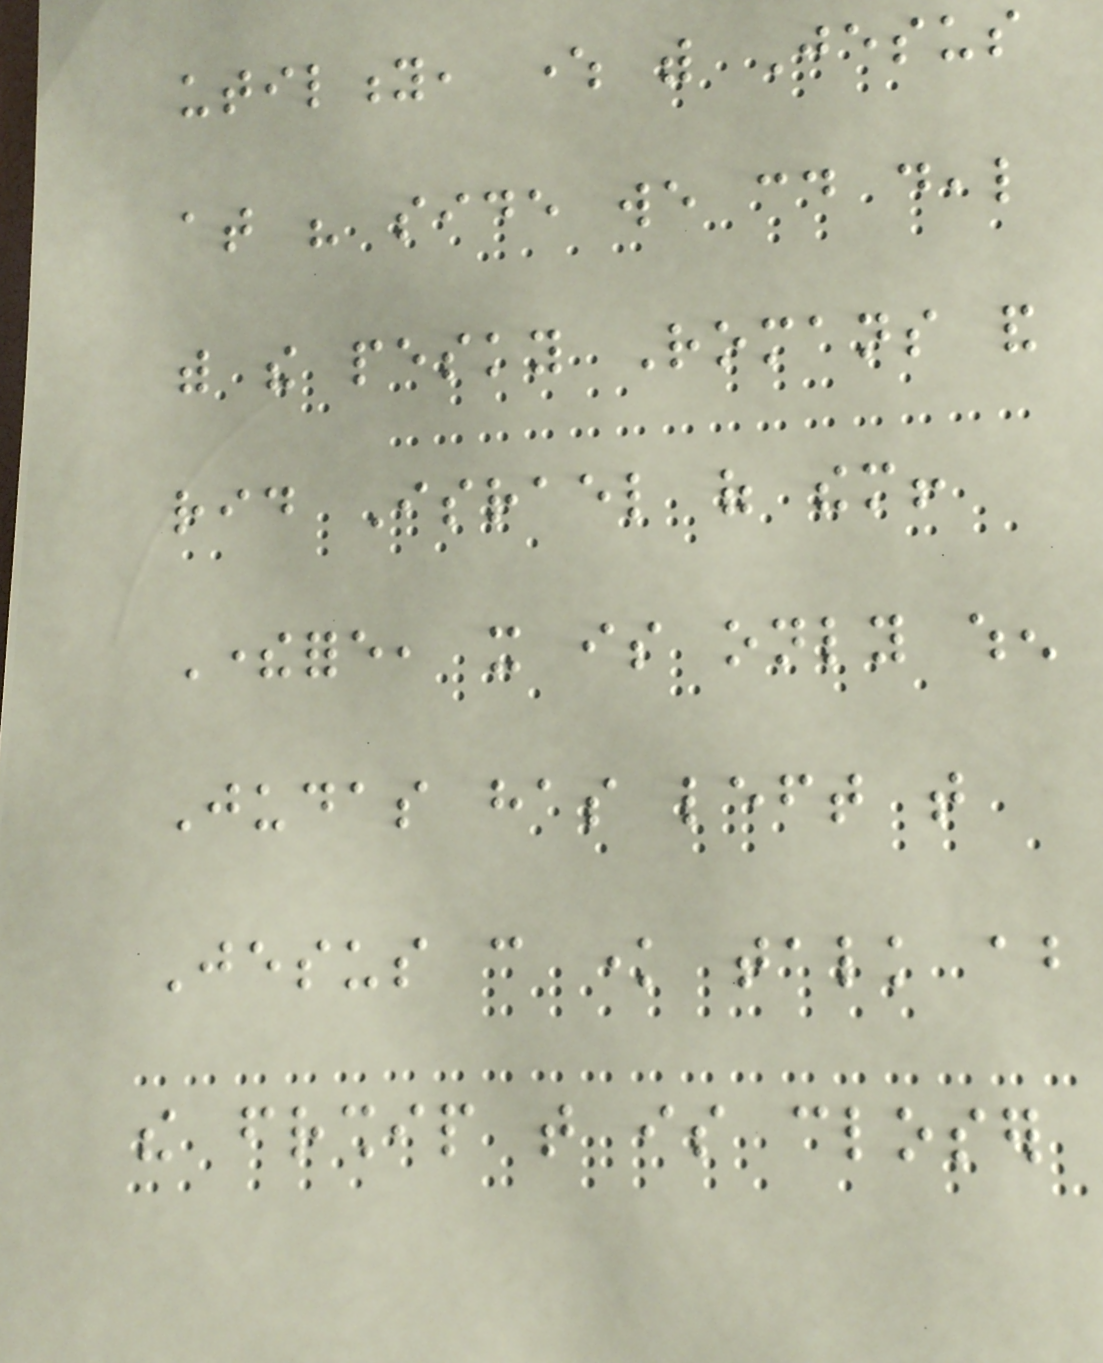utility, where with Jesus
at his side we could deal
with the pesky Romans and
rid Israel of them!
Therefore, it is only when
Judas has left that
Jesus can know talk about
the friendship that is closer
